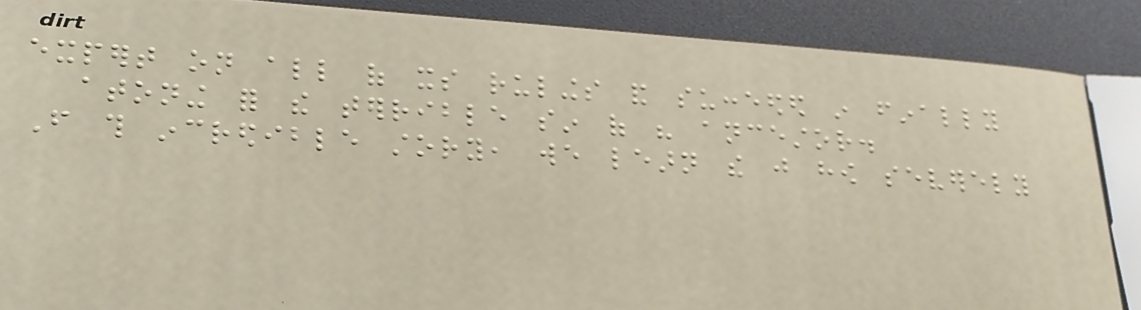expert on all of its rulings and succeeded in finally
atoning for the terrible sin of his ancestor.
From this incredible story, we learn the just how severely
